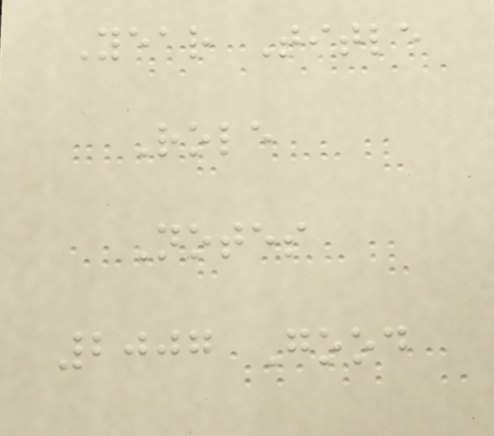Year Title
Role
Notes
2007 Good
